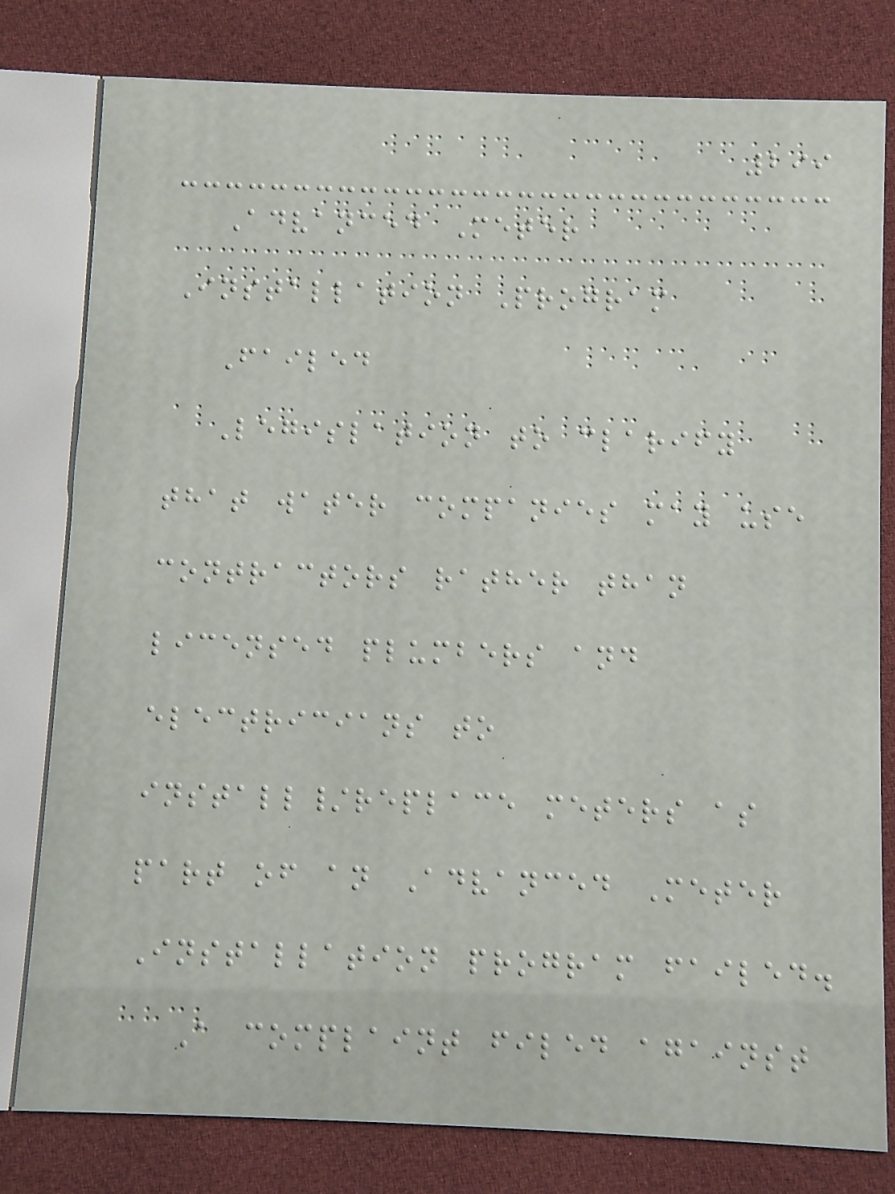299
Advanced Meter
Installation Program
Failed
Legislation to clarify
that water companies may use
contractors rather than
licensed plumbers and
electricians to
install/replace meters as
part of an Advanced Meter
Installation program failed.
A complaint filed against
